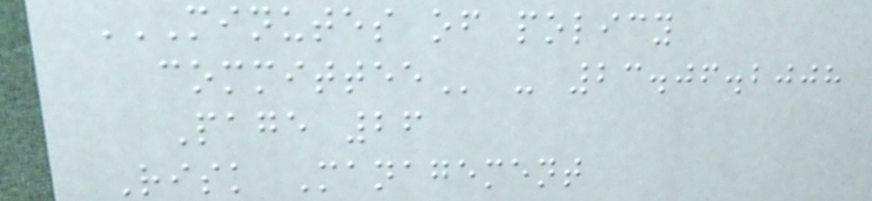MINUTES OF POLICY
COMMITTEE - 23.06.2008
Page 26
Risk Management
